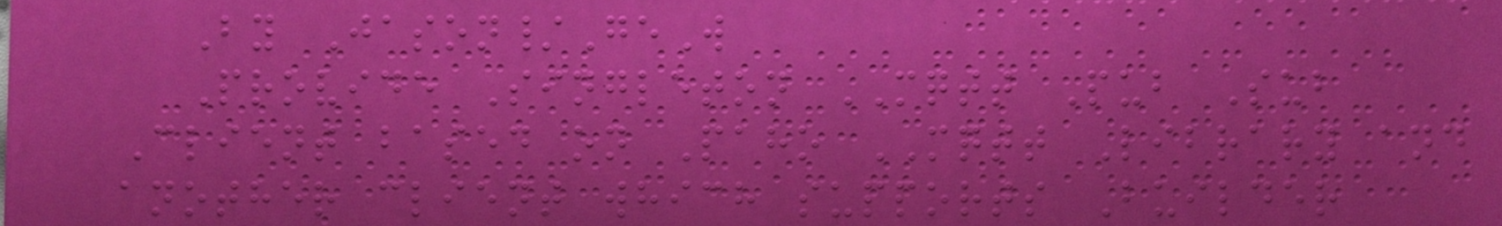By Jason/GeW
Provide Singleton MQTT Pub Sub
Client based on Paho MQTT Library and
another client which supports Builder
